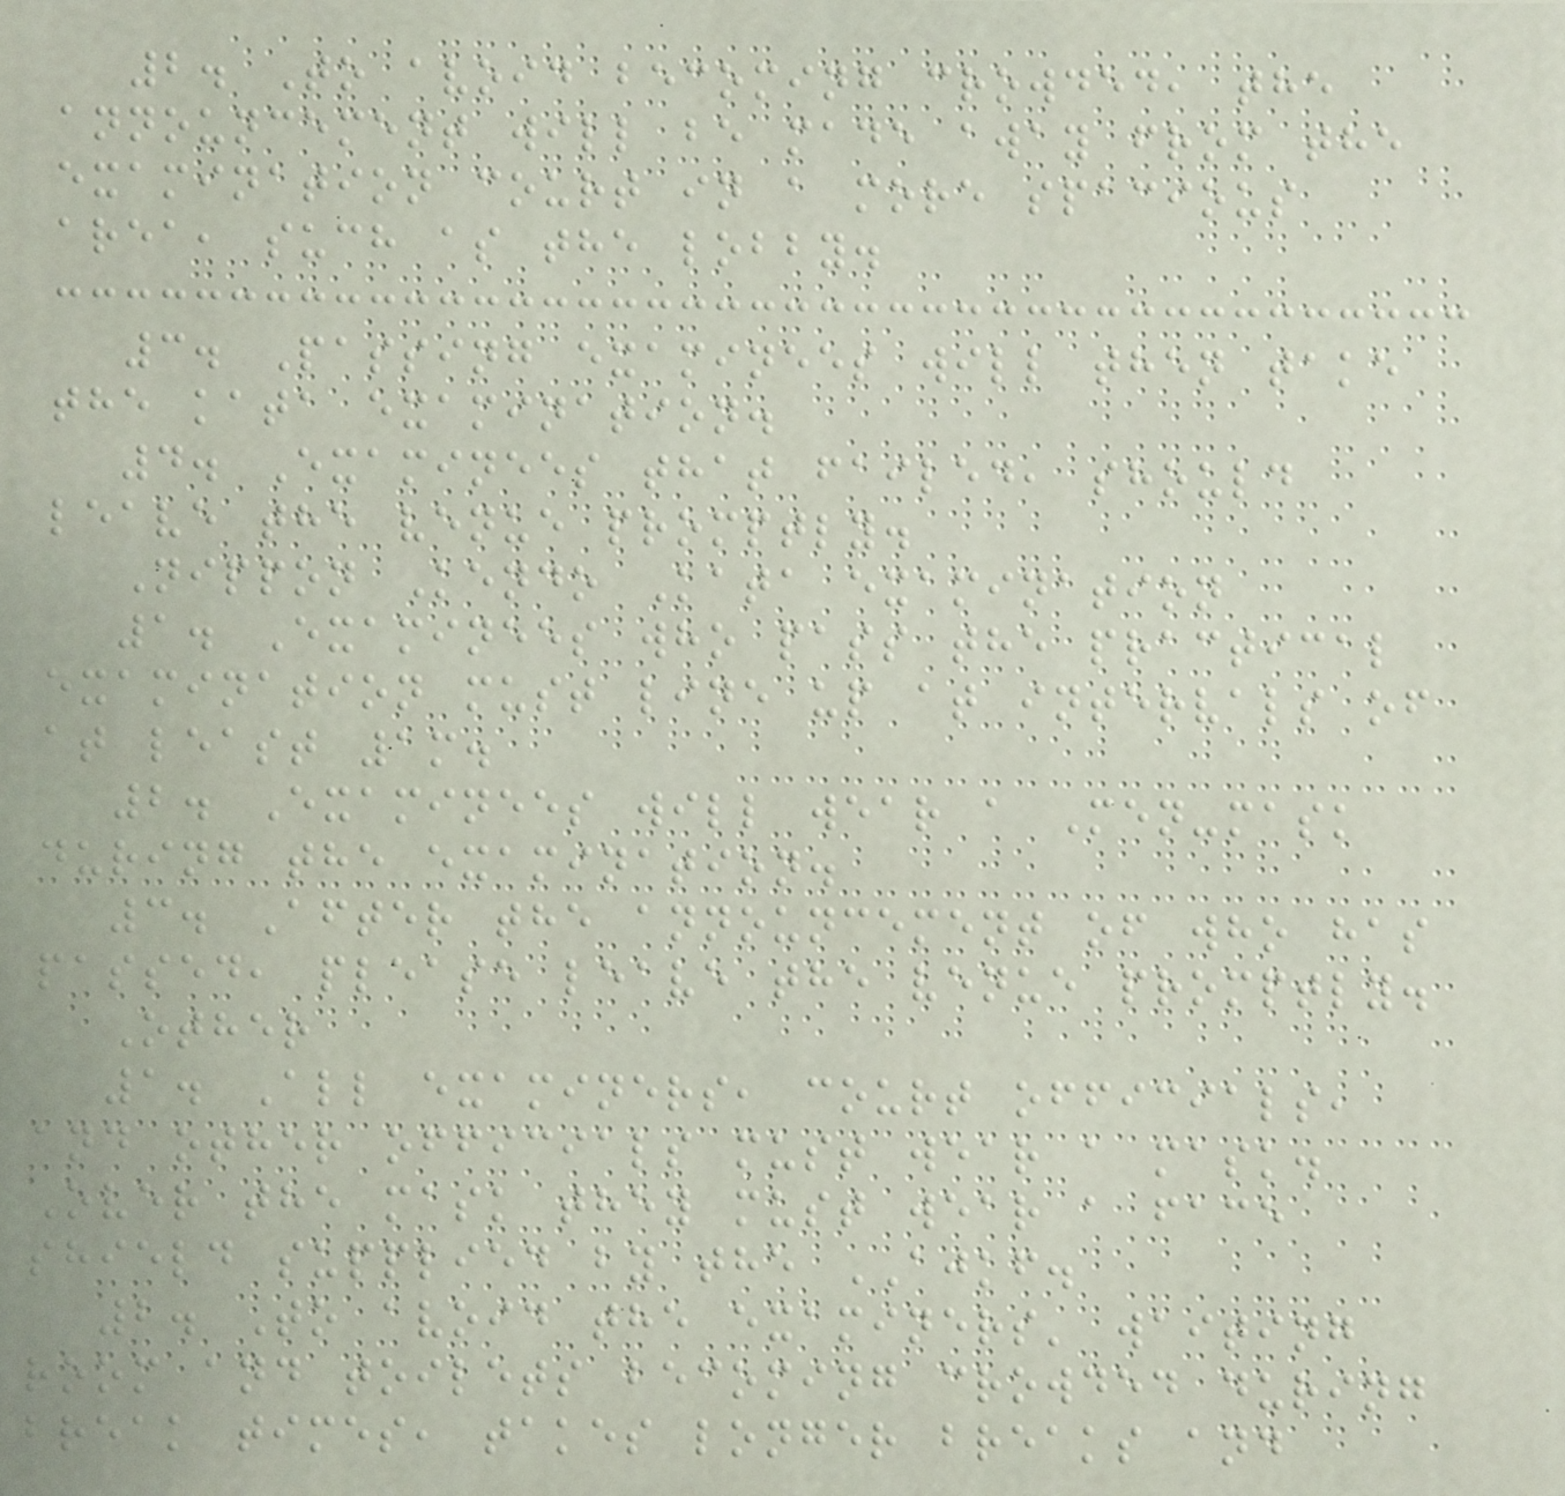2. To avoid becoming crowded, the
announcement will be made away from the
examination court in a more spacious
area, such as the lobby.
3. Passing examinees will then take
the kata examination.
4. Examinees that failed, should
leave the venue promptly.
Nippon Kendo Kata examination
1. Examinees who pass the practical
examination must line up at intervals of
at least 1m.
2. Examinees will wear a Men-mask
during the examination.
3. After the announcement of who has
passed, please leave the venue promptly.
Other
1. All examiners, court officials,
and other officials must wear a mask.
Over the mask they must wear a face
shield supplied by the AJKF.
2. To avoid the examiners' waiting
room and toilets becoming crowded during
break times, takes longer breaks and
